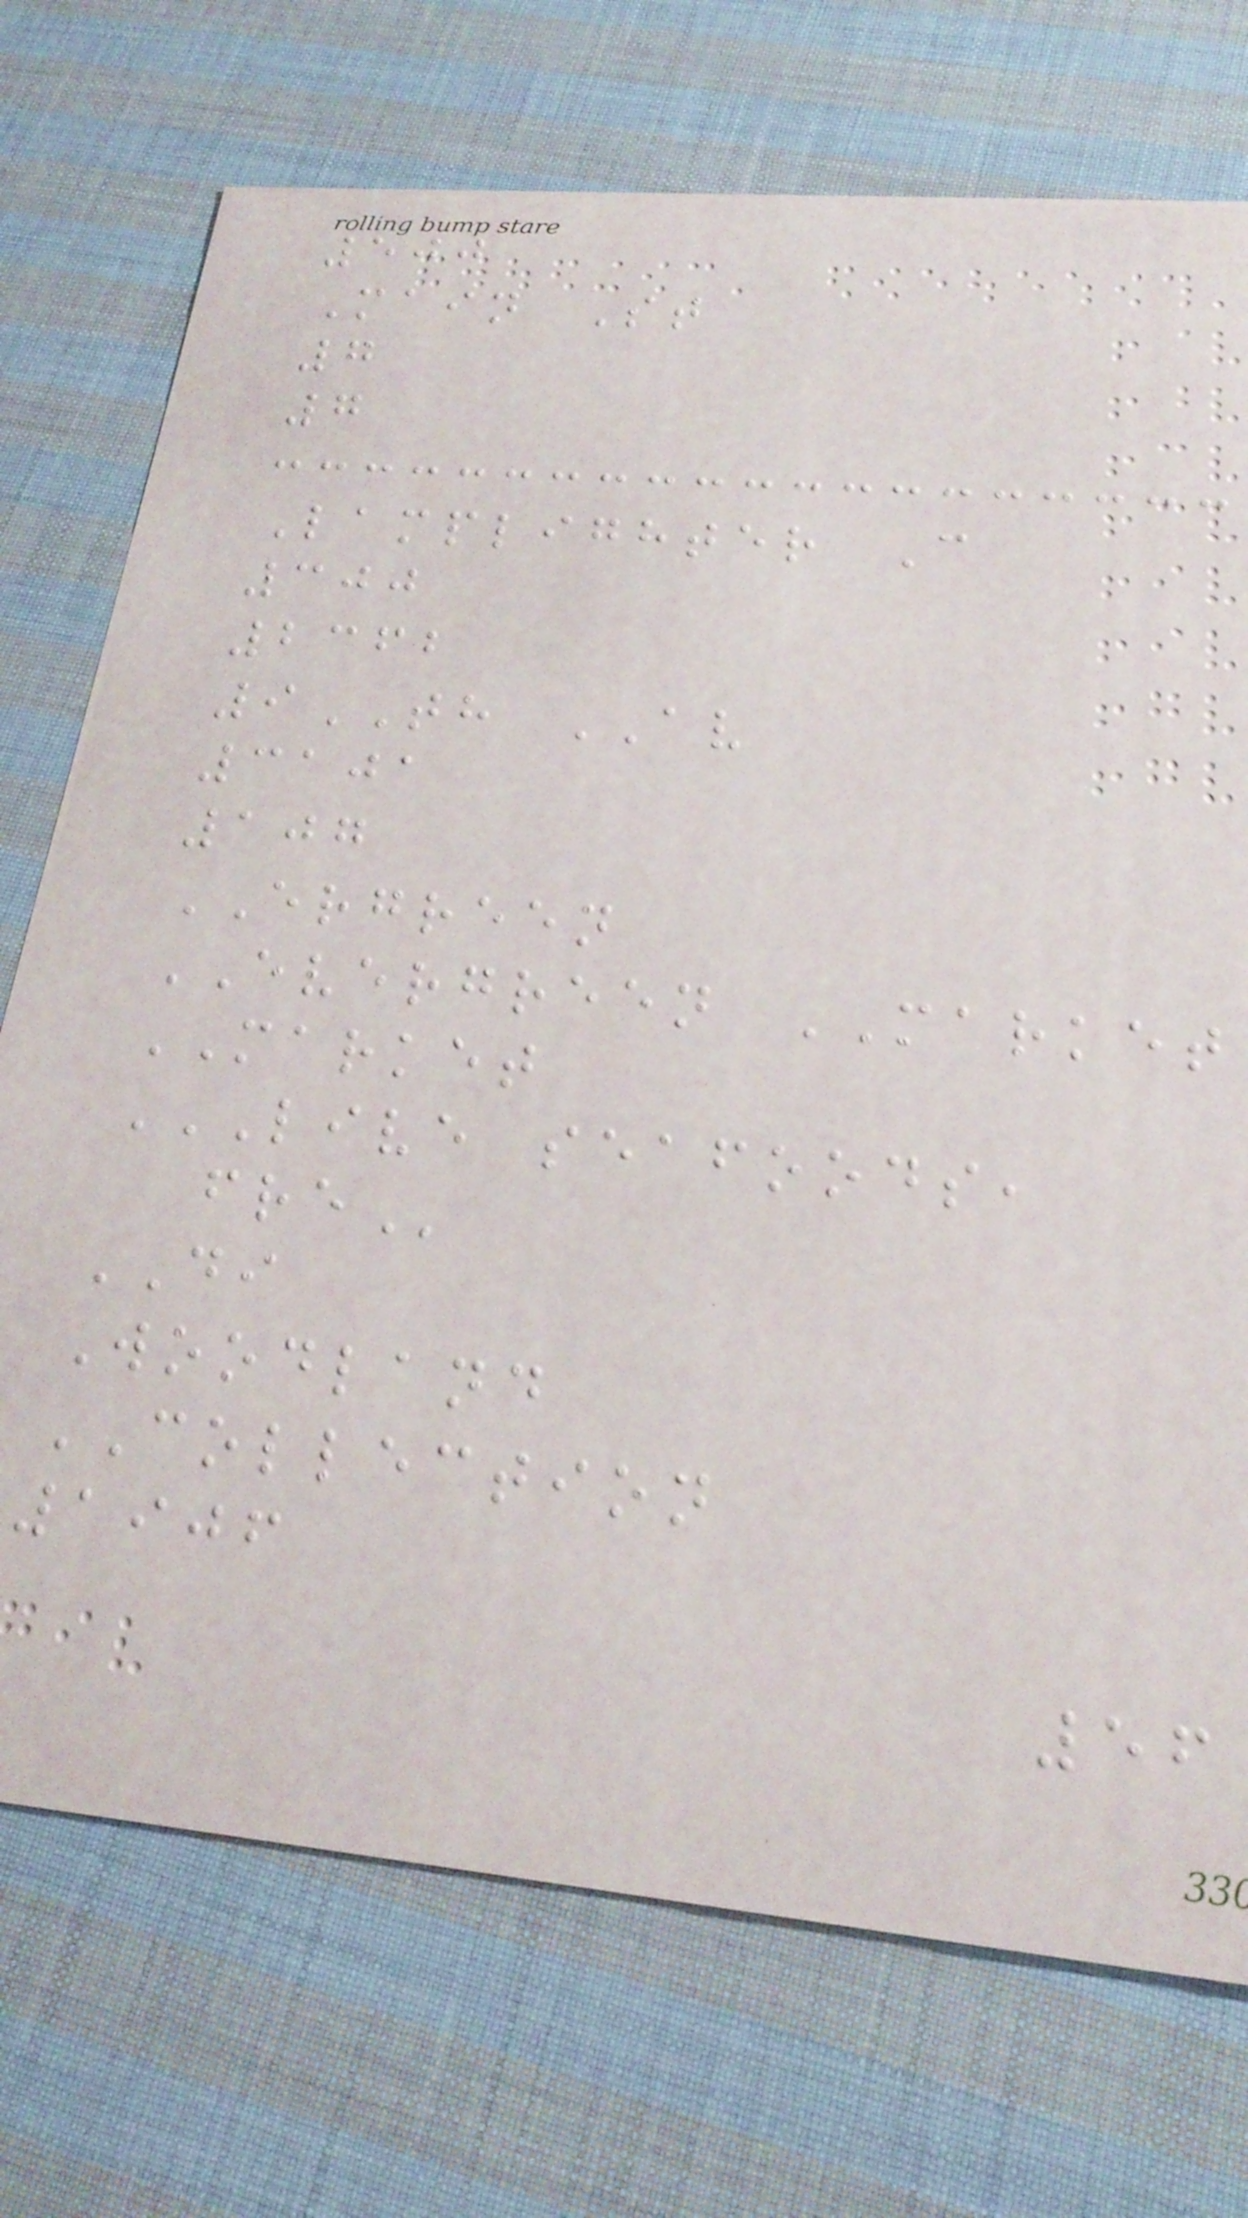500
Main St
7
7
Lamplighter C
300
2362
9TH AV
3101
107
ERGREEN
EVERGREEN MARKET
MARKET
LIVE SEAFOODS,
DI
Woodland
COLLECTION
1906
56
